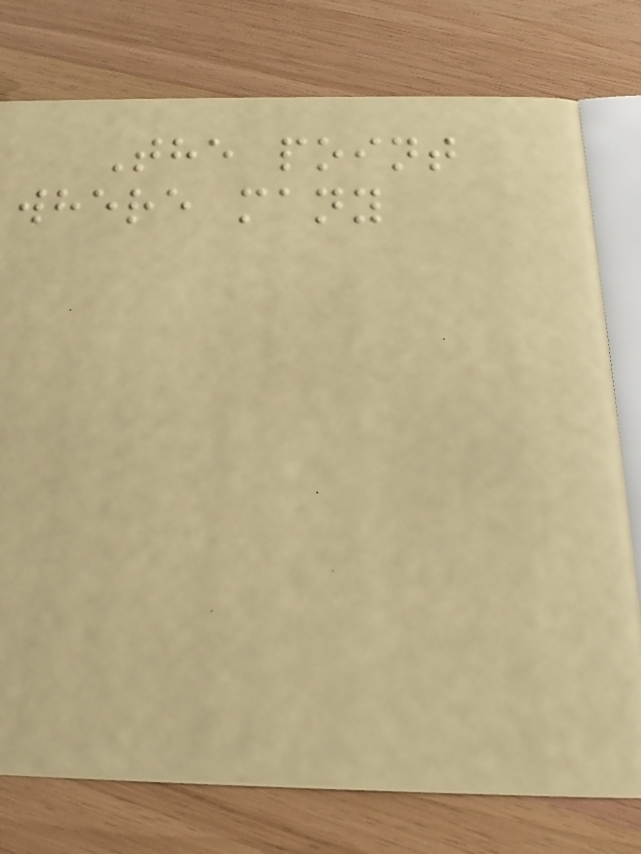The point
where many
